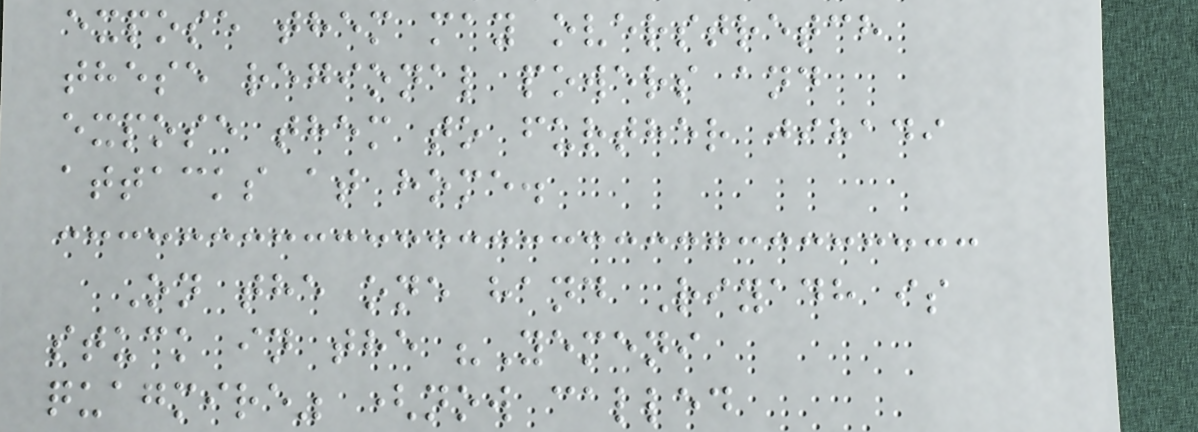expose them may overstretch
these regional powers and
expose them to further jihadi
attacks at home.
On the one hand Riyadh is
stuck in the "Yemeni
quagmire" (now called
